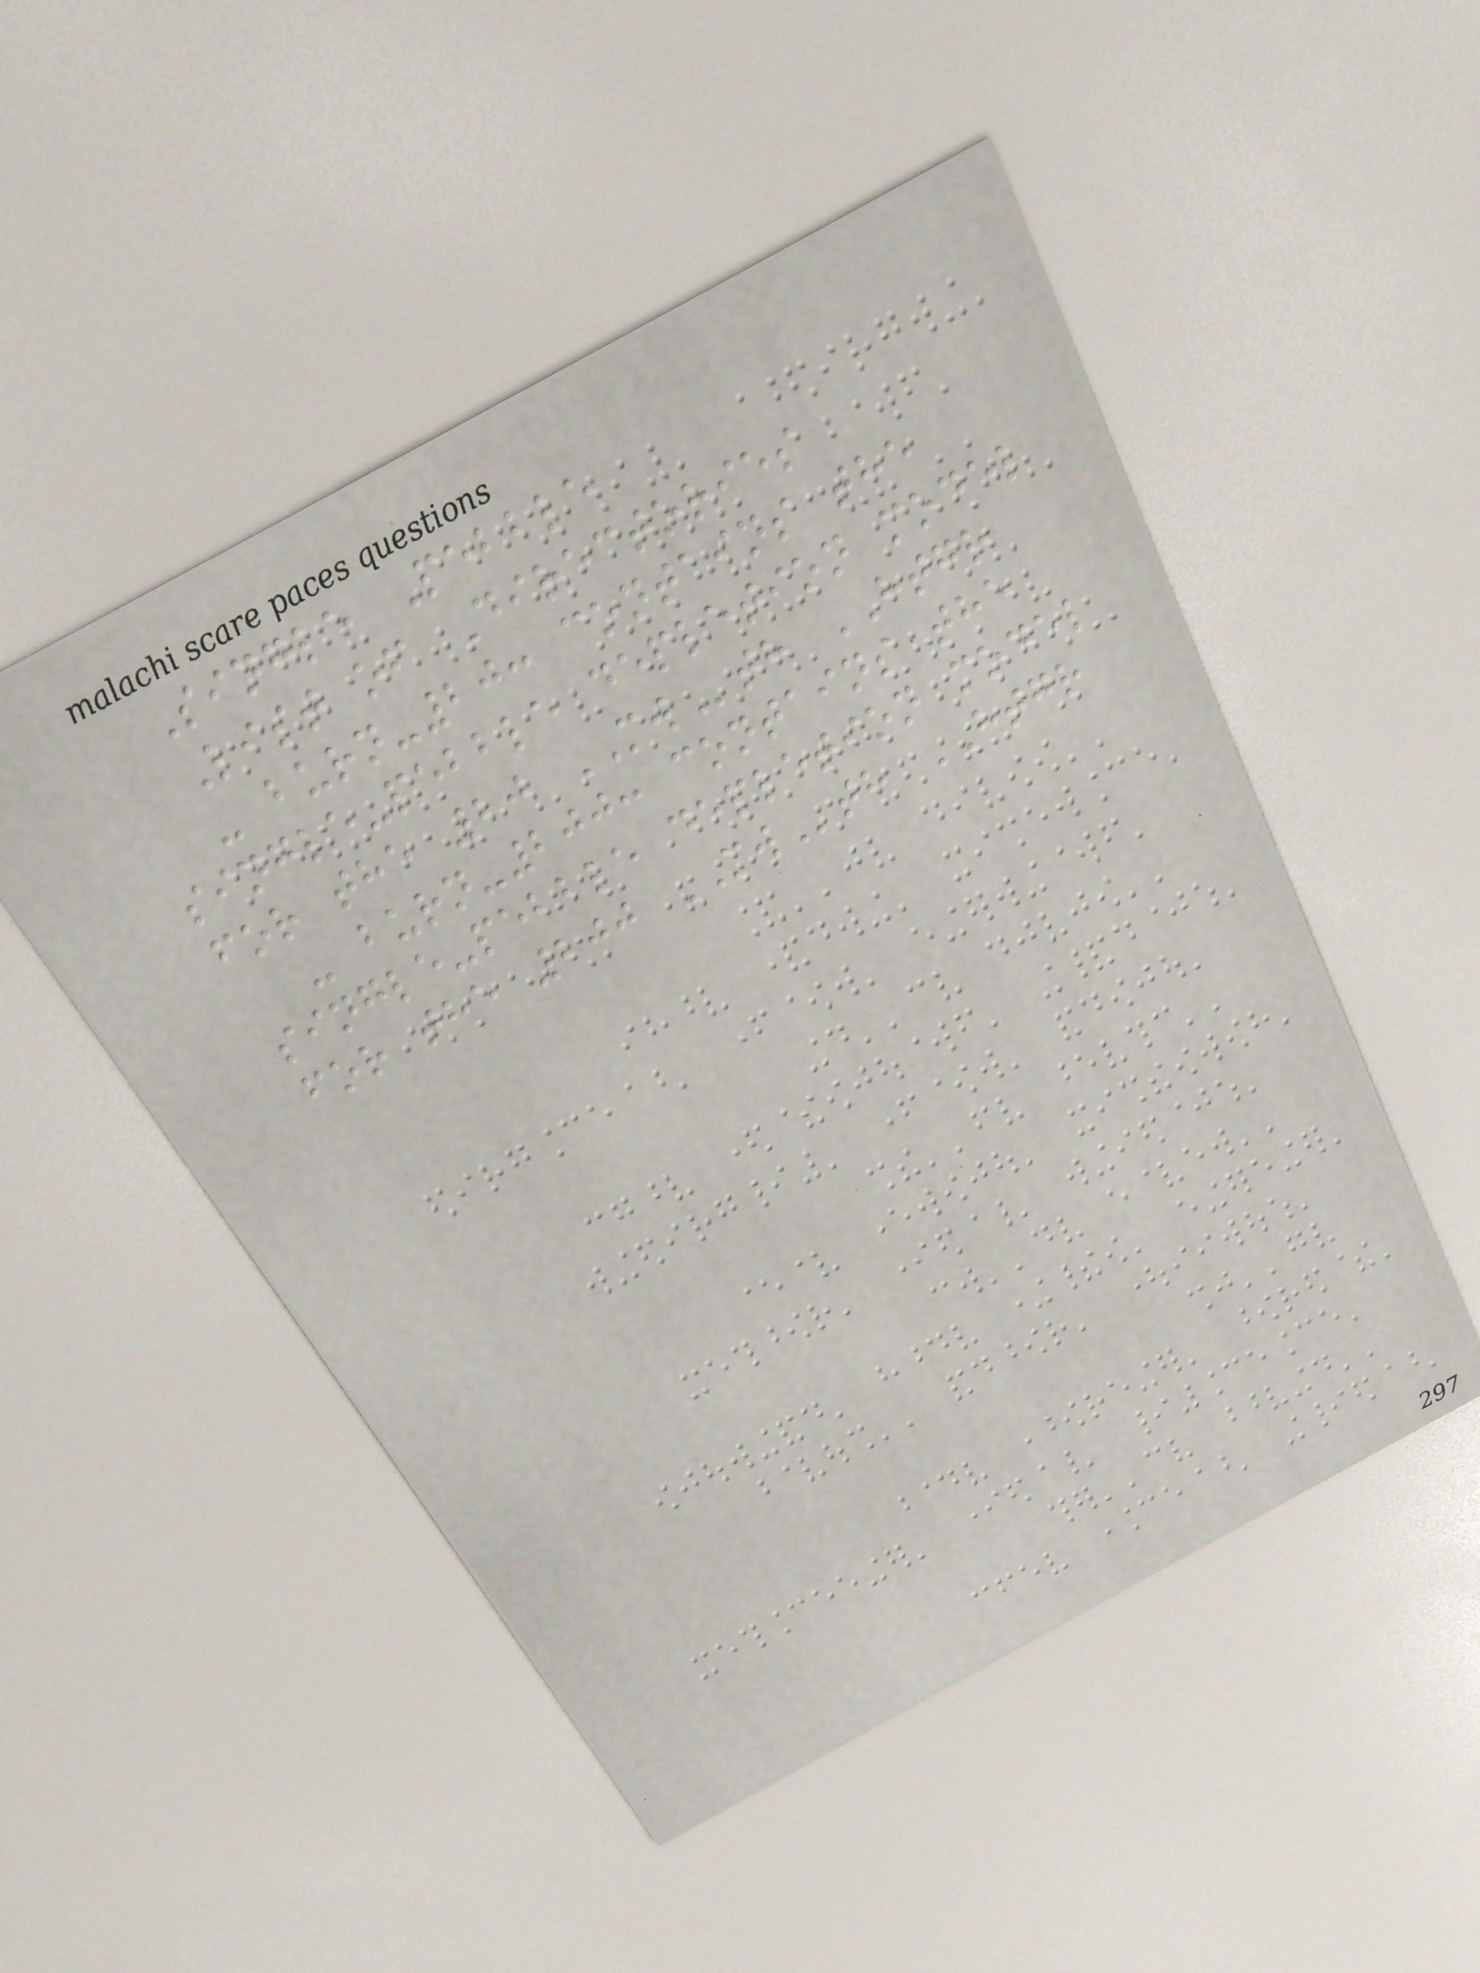Single Pebble
List of Directories
- burn-20: contains the
single-pebble depletion model
for the 20 MWth HTGR
- burn-200: contains the
single-pebble depletion model
for the 200 MWth HTGR
